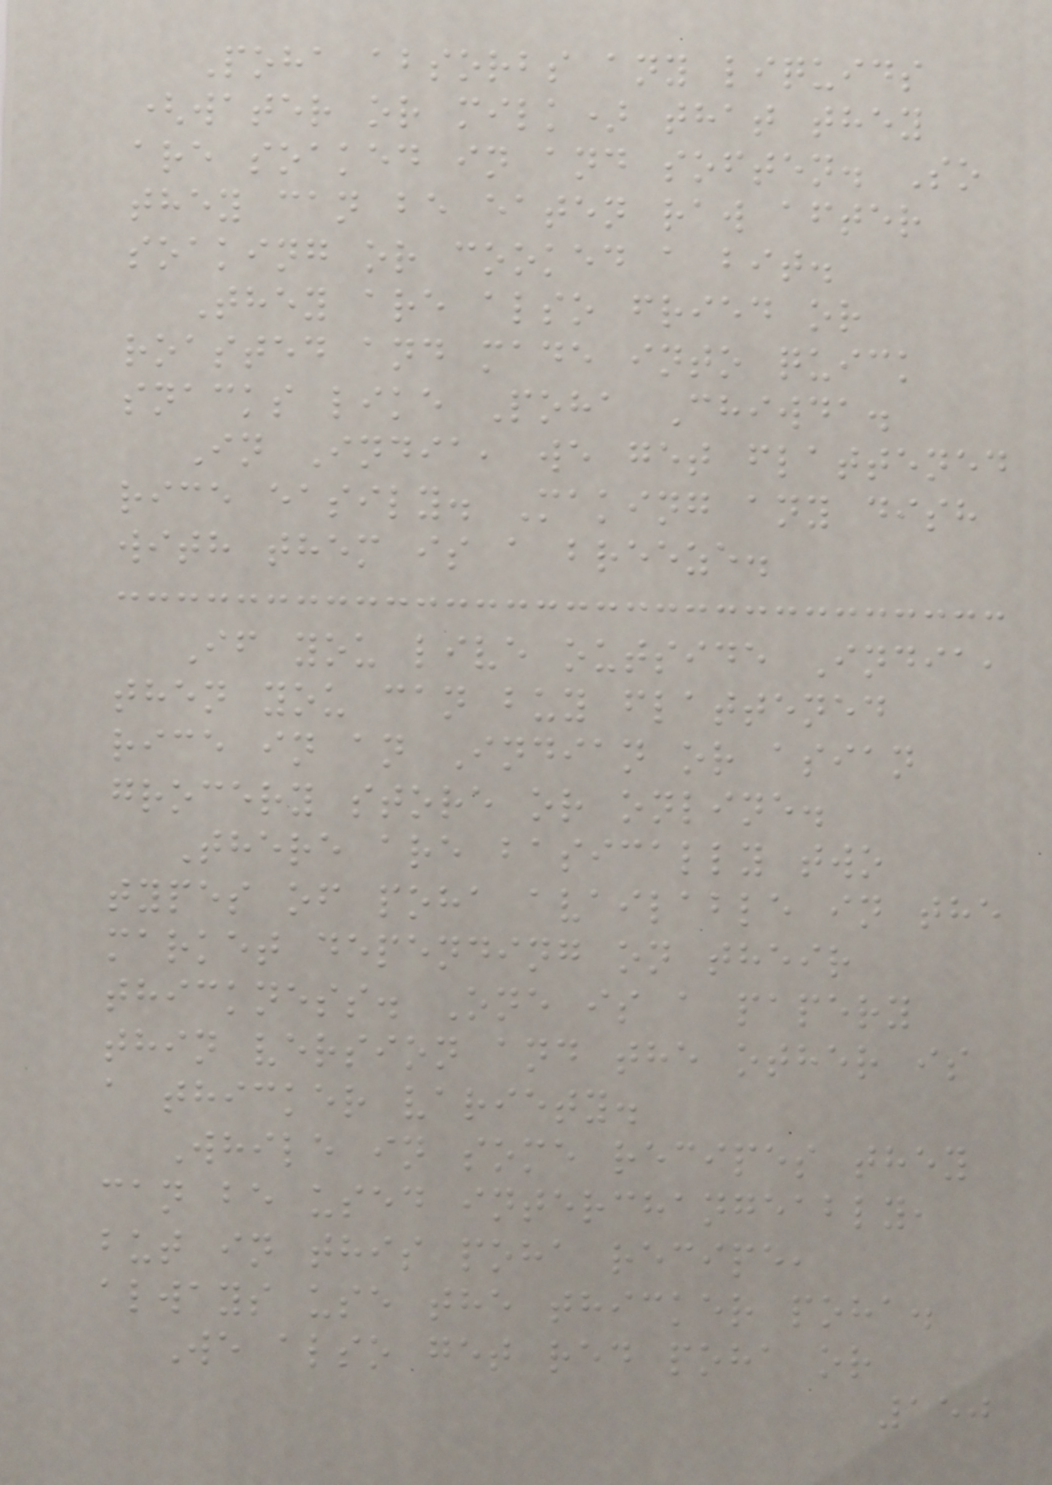Poha absorbs any liquids
(water or milk) that they
are soaked in and soften. So
they can be eaten raw after
soaking or cooked a bit.
They are also fried or
roasted and made into quick
snacks like Poha Chiwda.
In India, we get flattened
rice easily. Making any dish
with them is a breeze.
If you live outside India,
then you can buy flattened
rice in an Indian or asian
grocery store or online.
There are basically two
types of poha available in the
market depending on their
thickness. One is a papery
thin version and the other is
a thicker variety.
While in some recipes they
can be used interchangeably,
but in this poha recipe,
always use the thicker poha.
We also get red poha or
150
